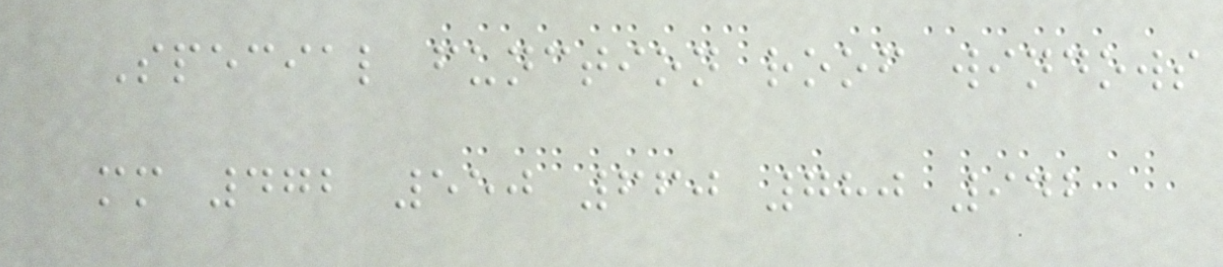Special function roof windows
mm 472 550 660 780 942
